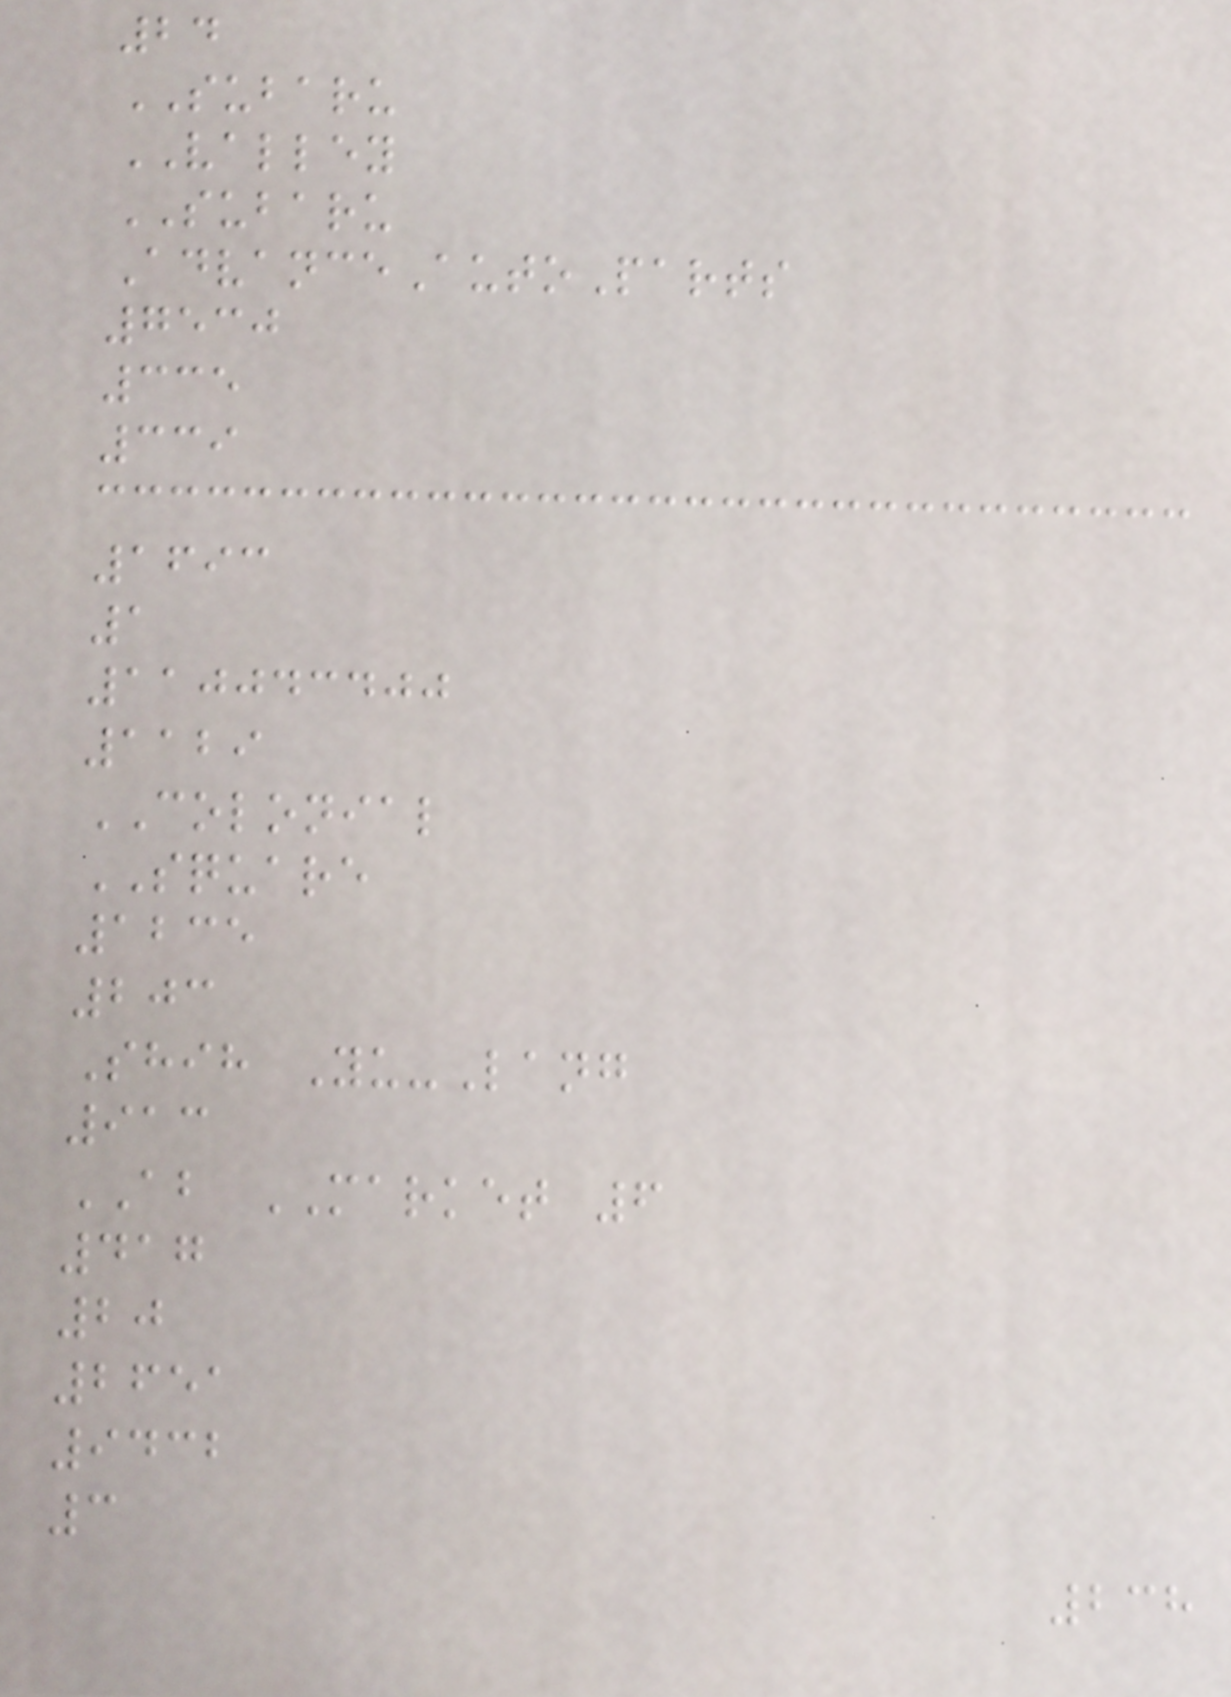24
SUBARU
VALLEY
SUBARU
AdvanceAutoParts
7530
335
339
1693
1
110043400
1129
COLONIAL
SQUARE
1235
203
Shih Yu-Lang
913
AB MARKET 6
417
20
2651
9432
3
238
